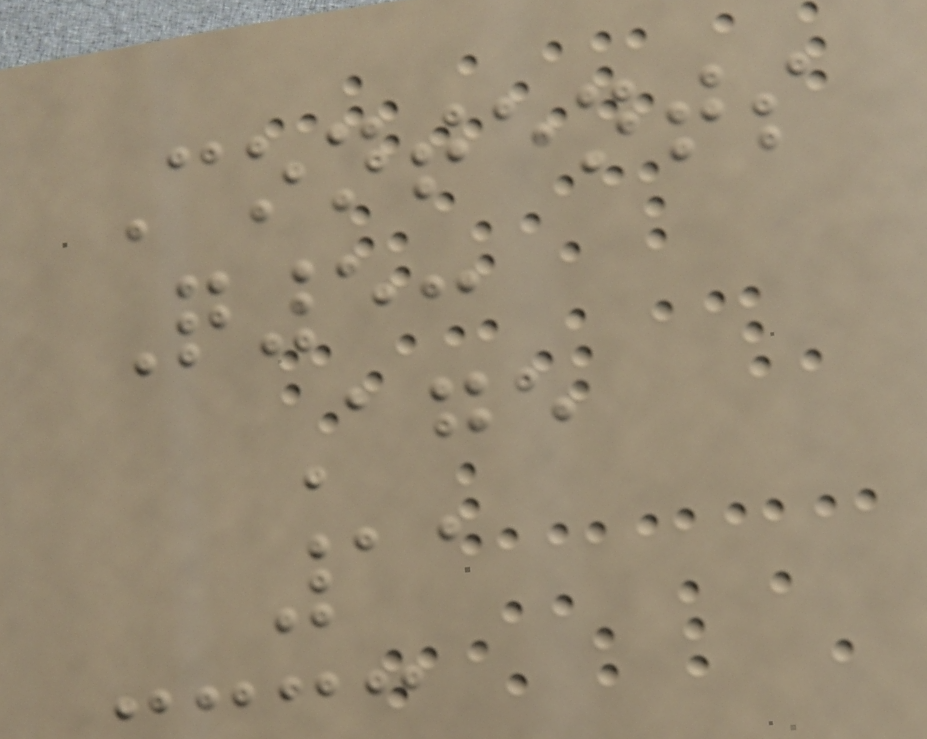Contents
Q5:
Age
11
